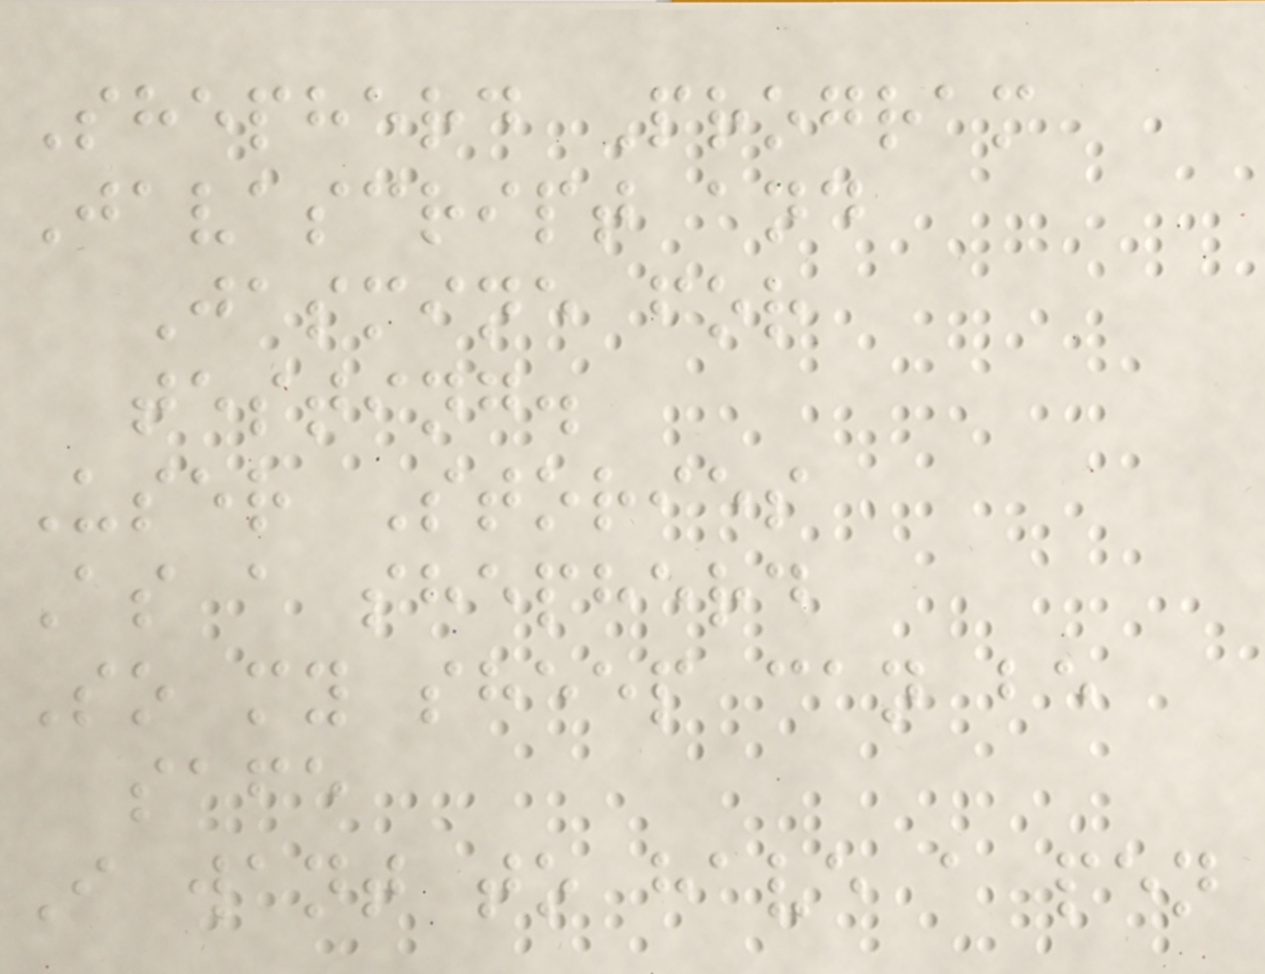Shepherd Program
Javascript and
Jasmine for
testing.
User Stories
As a shepherd
So my sheep can be
safe
I want to have a pen
